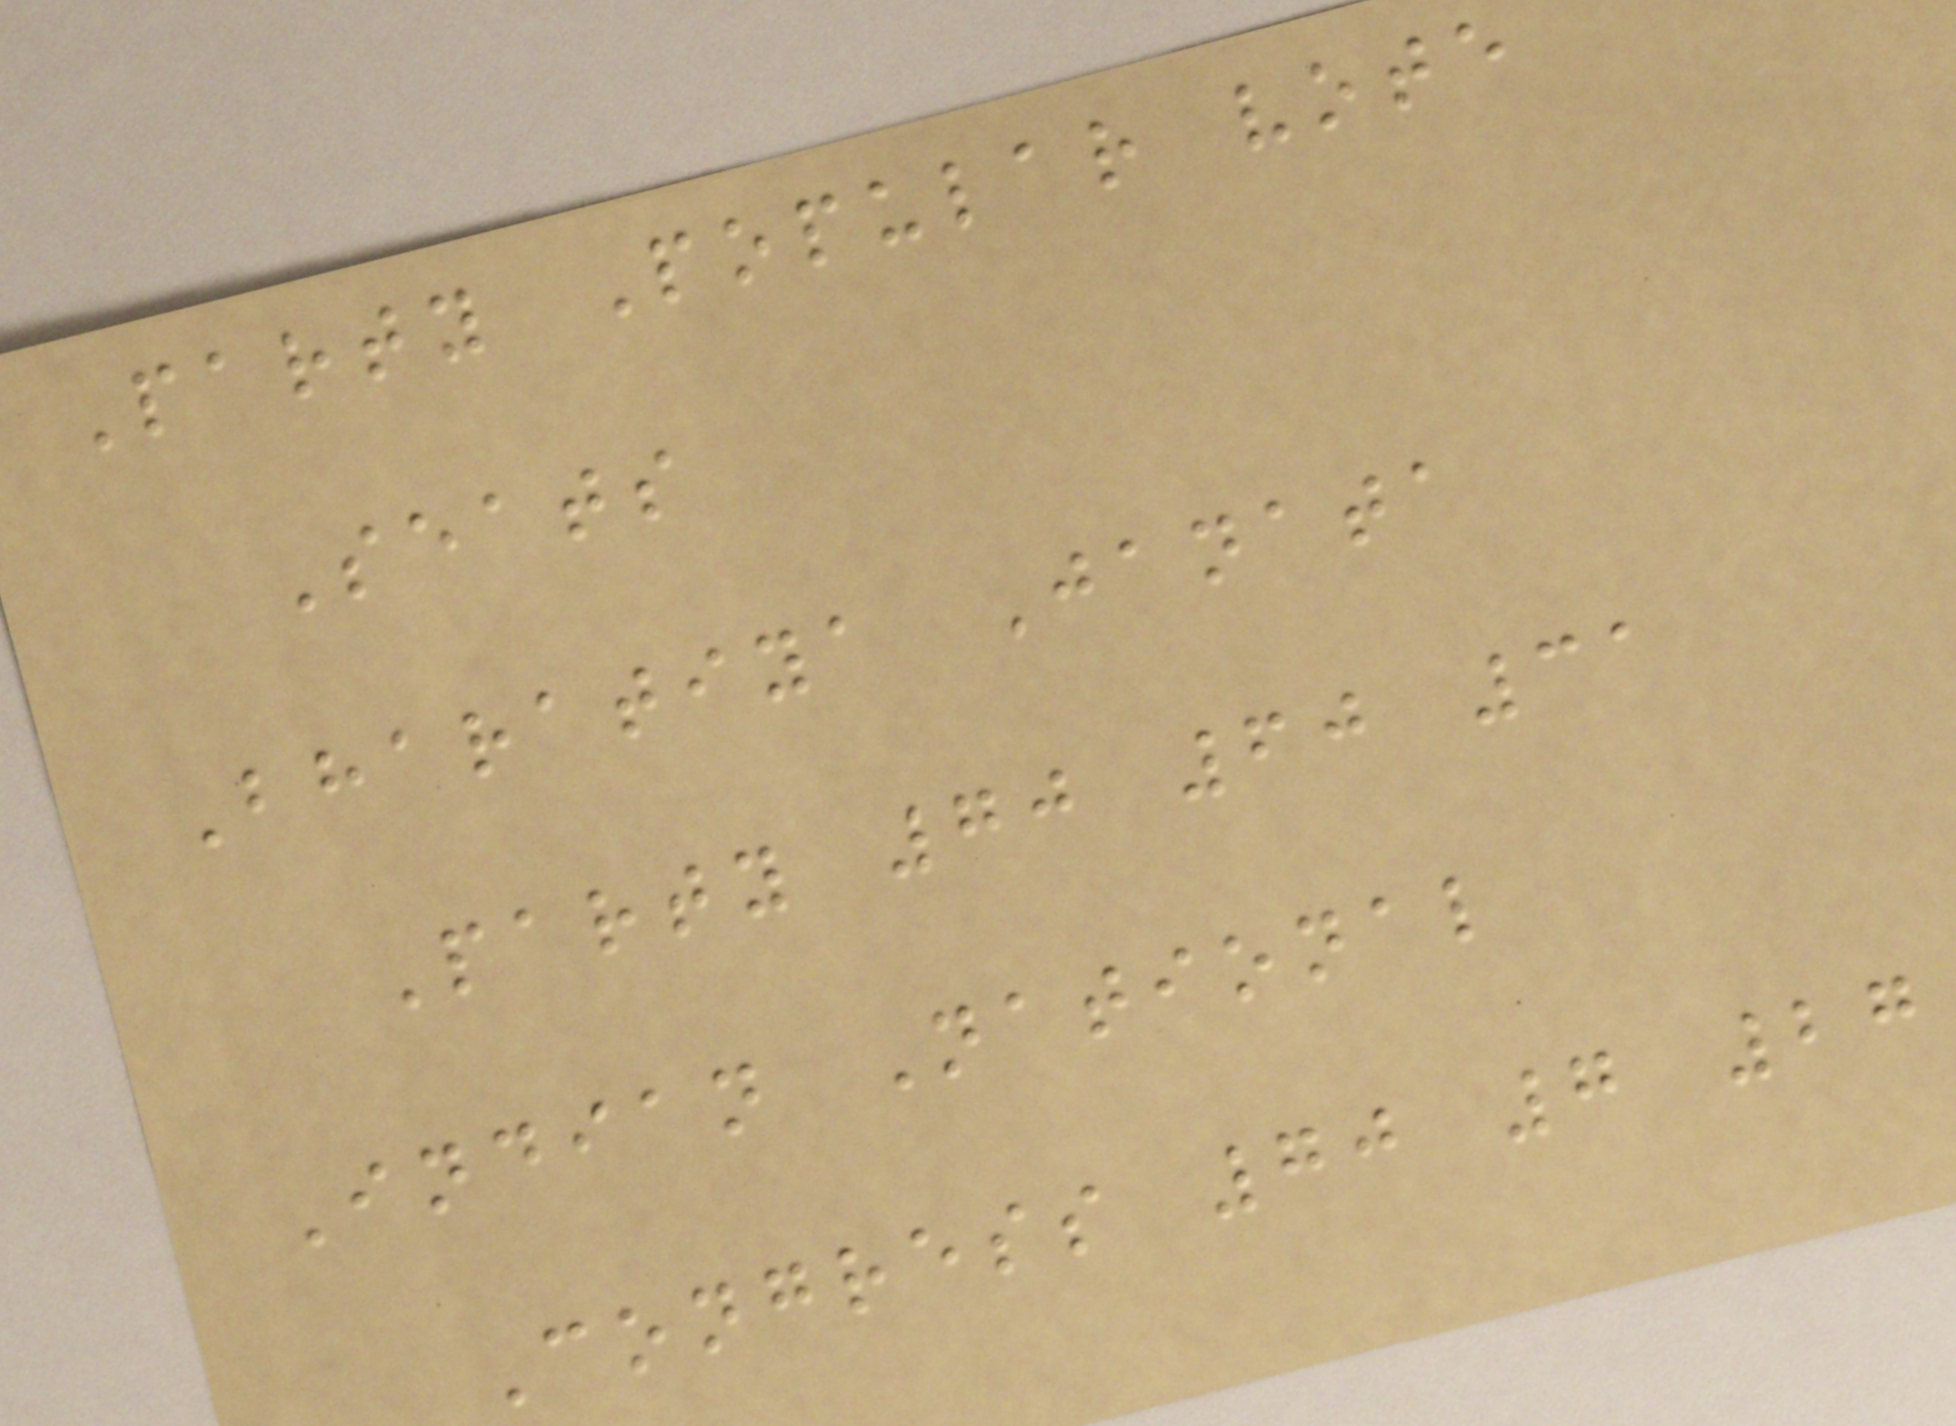Party Popular vote
Seats
Bharatiya Janata
Party 70 60 31
Indian National
Congress 70 7 27
